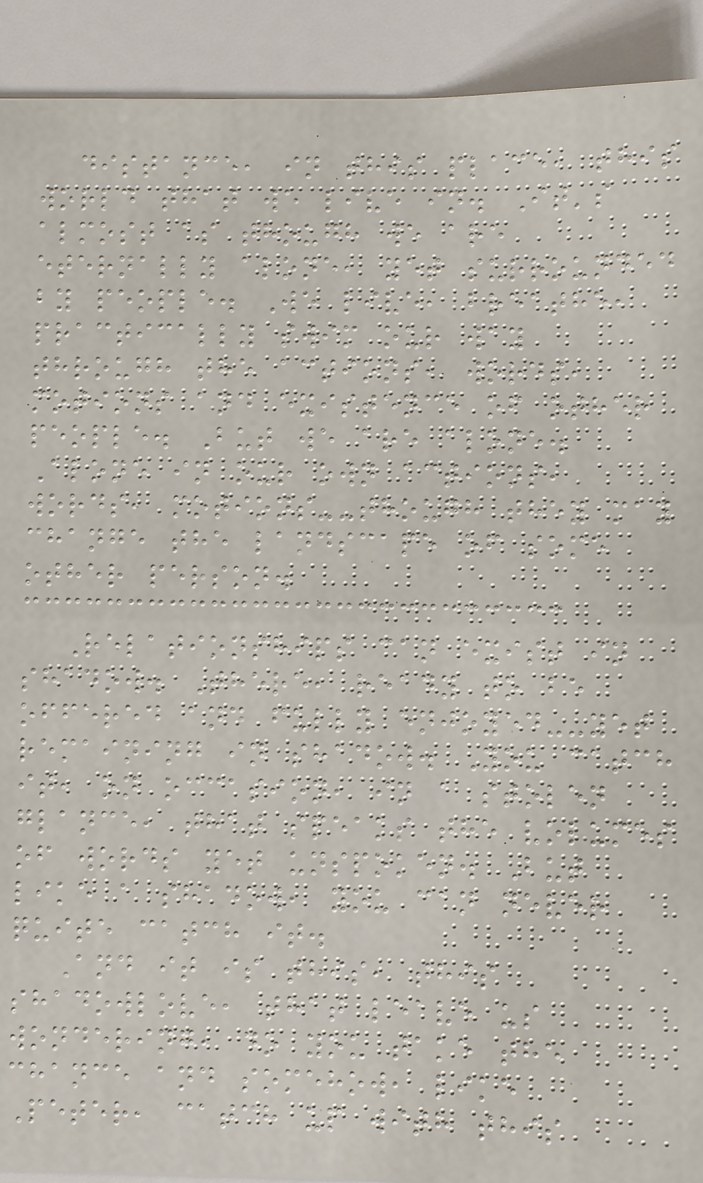distance, in this place, this
world that we live in. It's
almost as though we are
eternally alone, yet surrounded
by people. We live, breathe,
practically swim our way
through the actions, words,
motions and existence of other
people. But we are alone.
Alone in our own actions,
words, motions--though they may
change the landscape of some
other person.
Relationships can exist in
shadow. There, ready to be
offered and fully enjoyed--yet
remaining in shadow. You catch
it, on occasion, in a stolen
glance, that speaks the volumes
of words yet unspoken. But
like a shadow, you can never
quite catch it.
And it is this, this
shadowlove, that leave us
wondering, do you take the
chance and somehow, like
Peter, catch up with this
